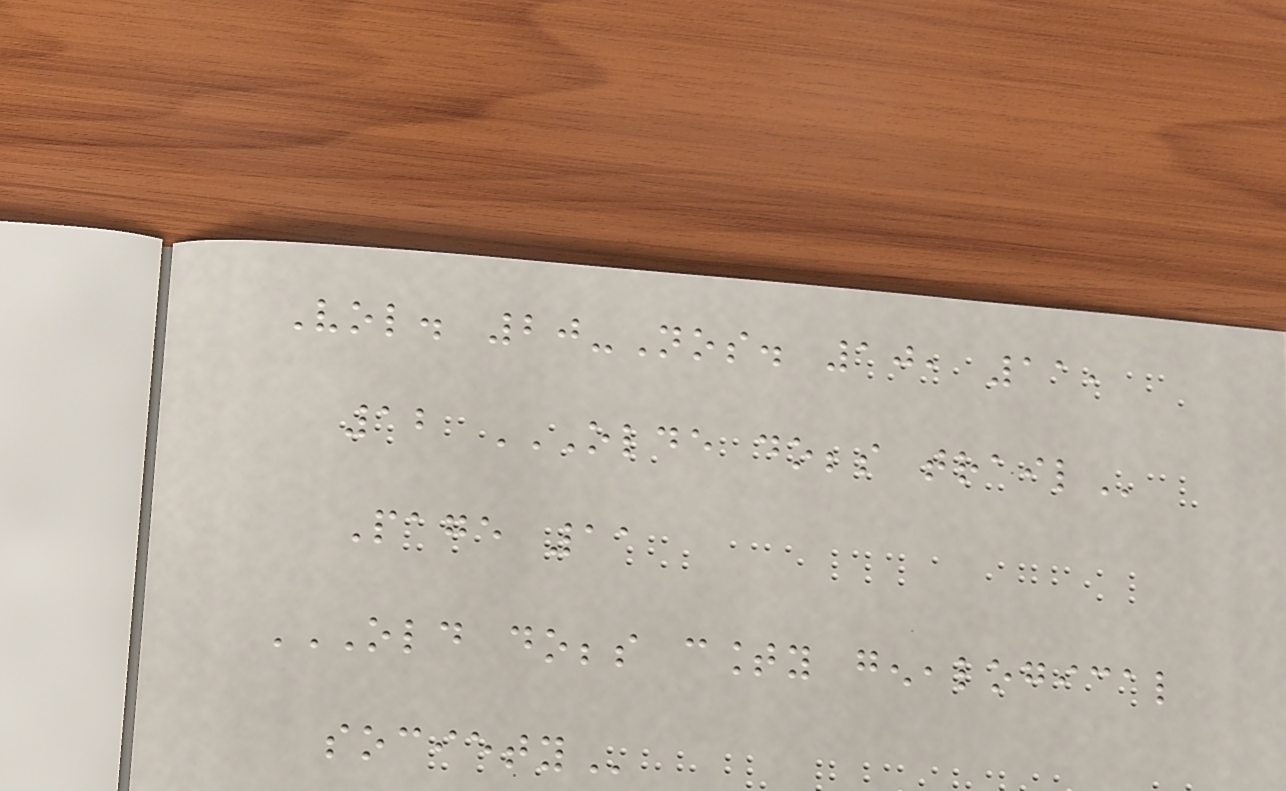Vol. 20-Nos. 10, 11,
12 OLDE DOBBS TRAIL
Page 11
OLD DOBBS COUNTY GENEALOGICAL
SOCIETY
